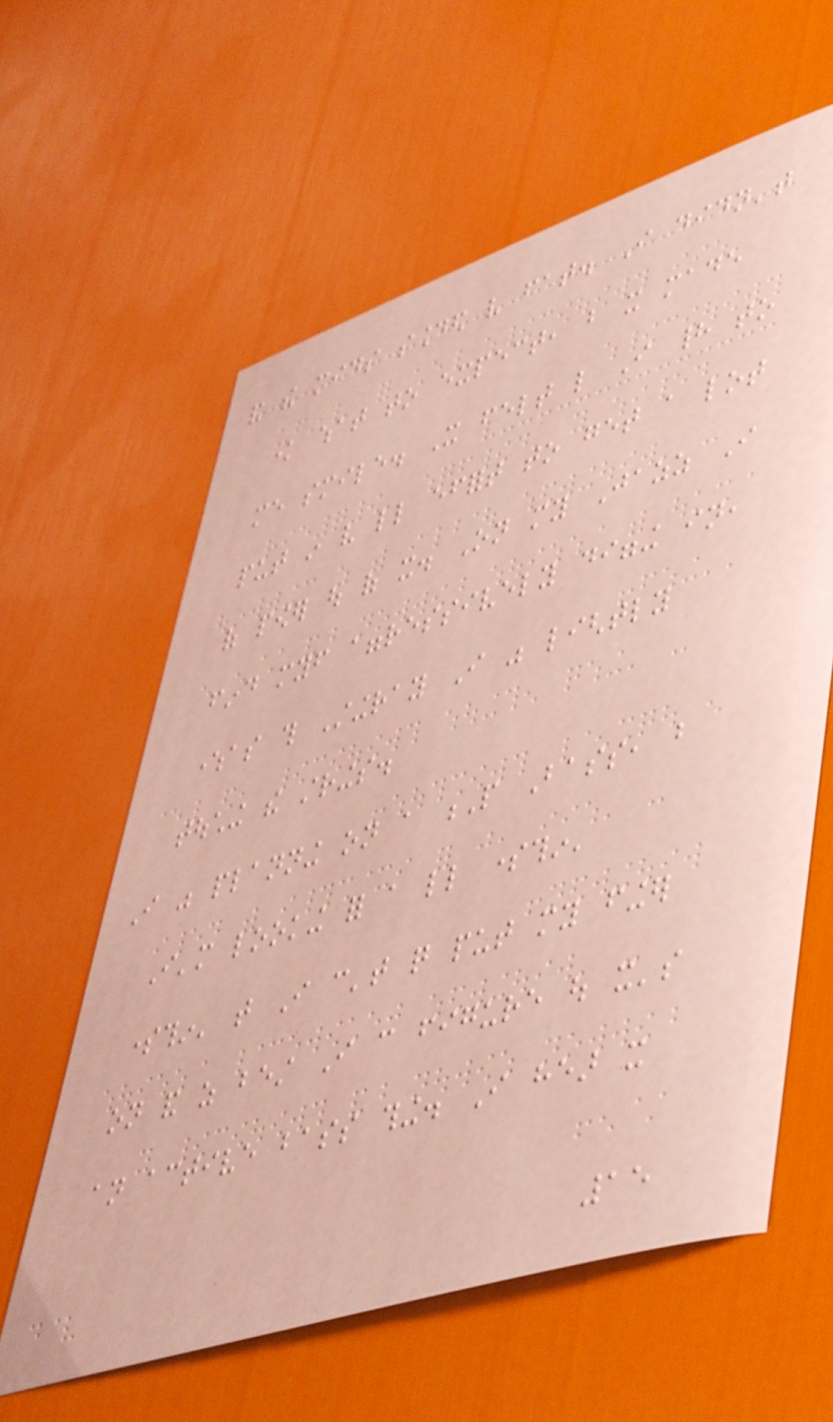and the mids sounded very fat. I didn't
know what to expect, but it made
me smile. It felt like I had to
put in very little effort to get a lot
of power out of it. On my Jazz I
find myself aggressively digging in,
whereas this Stingray I was lightly
touching the strings.
I was planning on a P Bass, but
I'm looking for a little somethin'
somethin' that I can't quite put my finger
on and as best I can figure out it's
an active bass thing. I hear it
15
